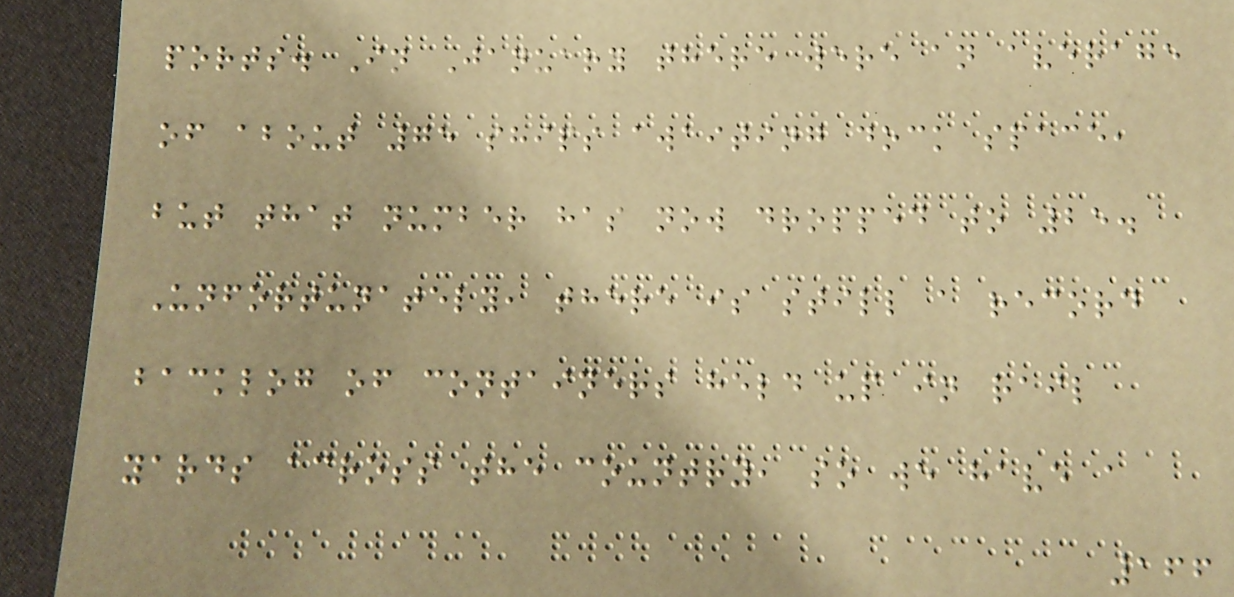ports. In January there were an average
of about 75 ships awaiting dock space,
but that number has now dropped to 25.
Unfortunately, there is still a record
backlog of containers held up in rail
yards across the country, so we have a
166
